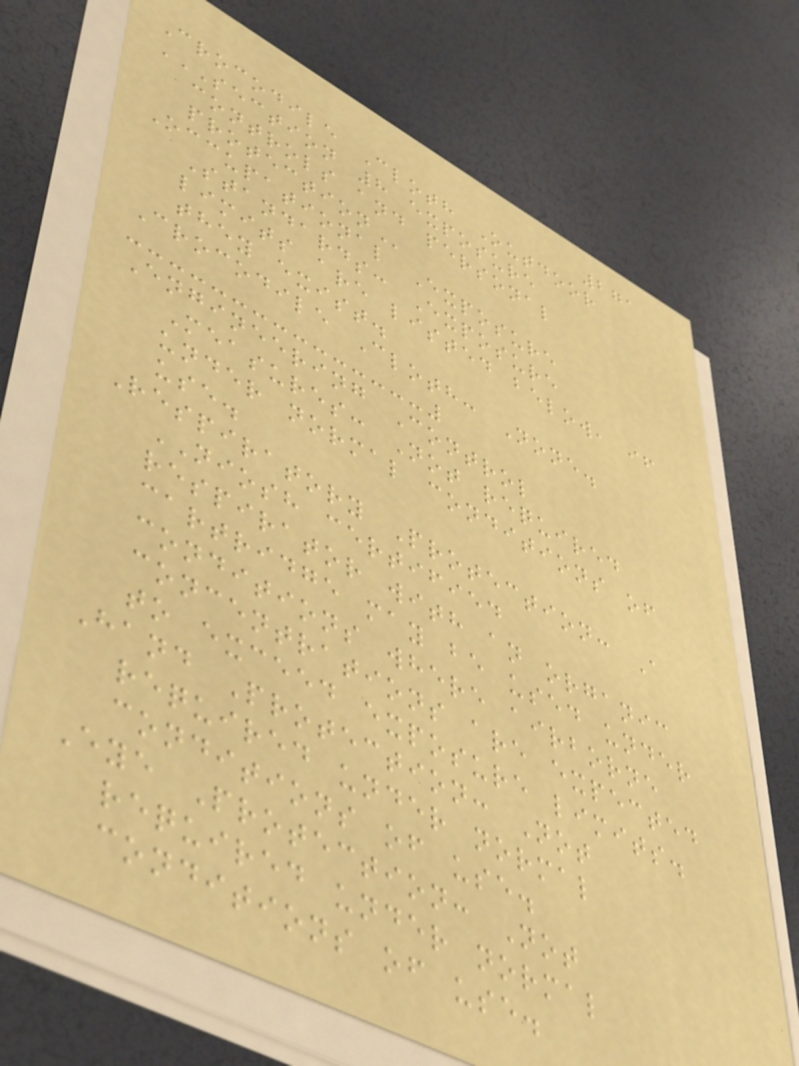271
Crocodile Cloth Outdoor
SECTION 8 EXPOSURE
CONTROLS AND PERSONAL
PROTECTION
Occupational Exposure
Standards: Exposure
limits are listed below, if
they exist.
Crocodile Cloth: None.
Engineering Control
Measures: Not required
under normal conditions of
use.
Respiratory Protection: A
NIOSH certified
respirator with an organic
cartridge may be used under
conditions where airborne
concentrations are expected
to exceed exposure limits.
Hand Protection: Not
required under normal
conditions of use.
Eye Protection: Not
required under normal
conditions of use.
